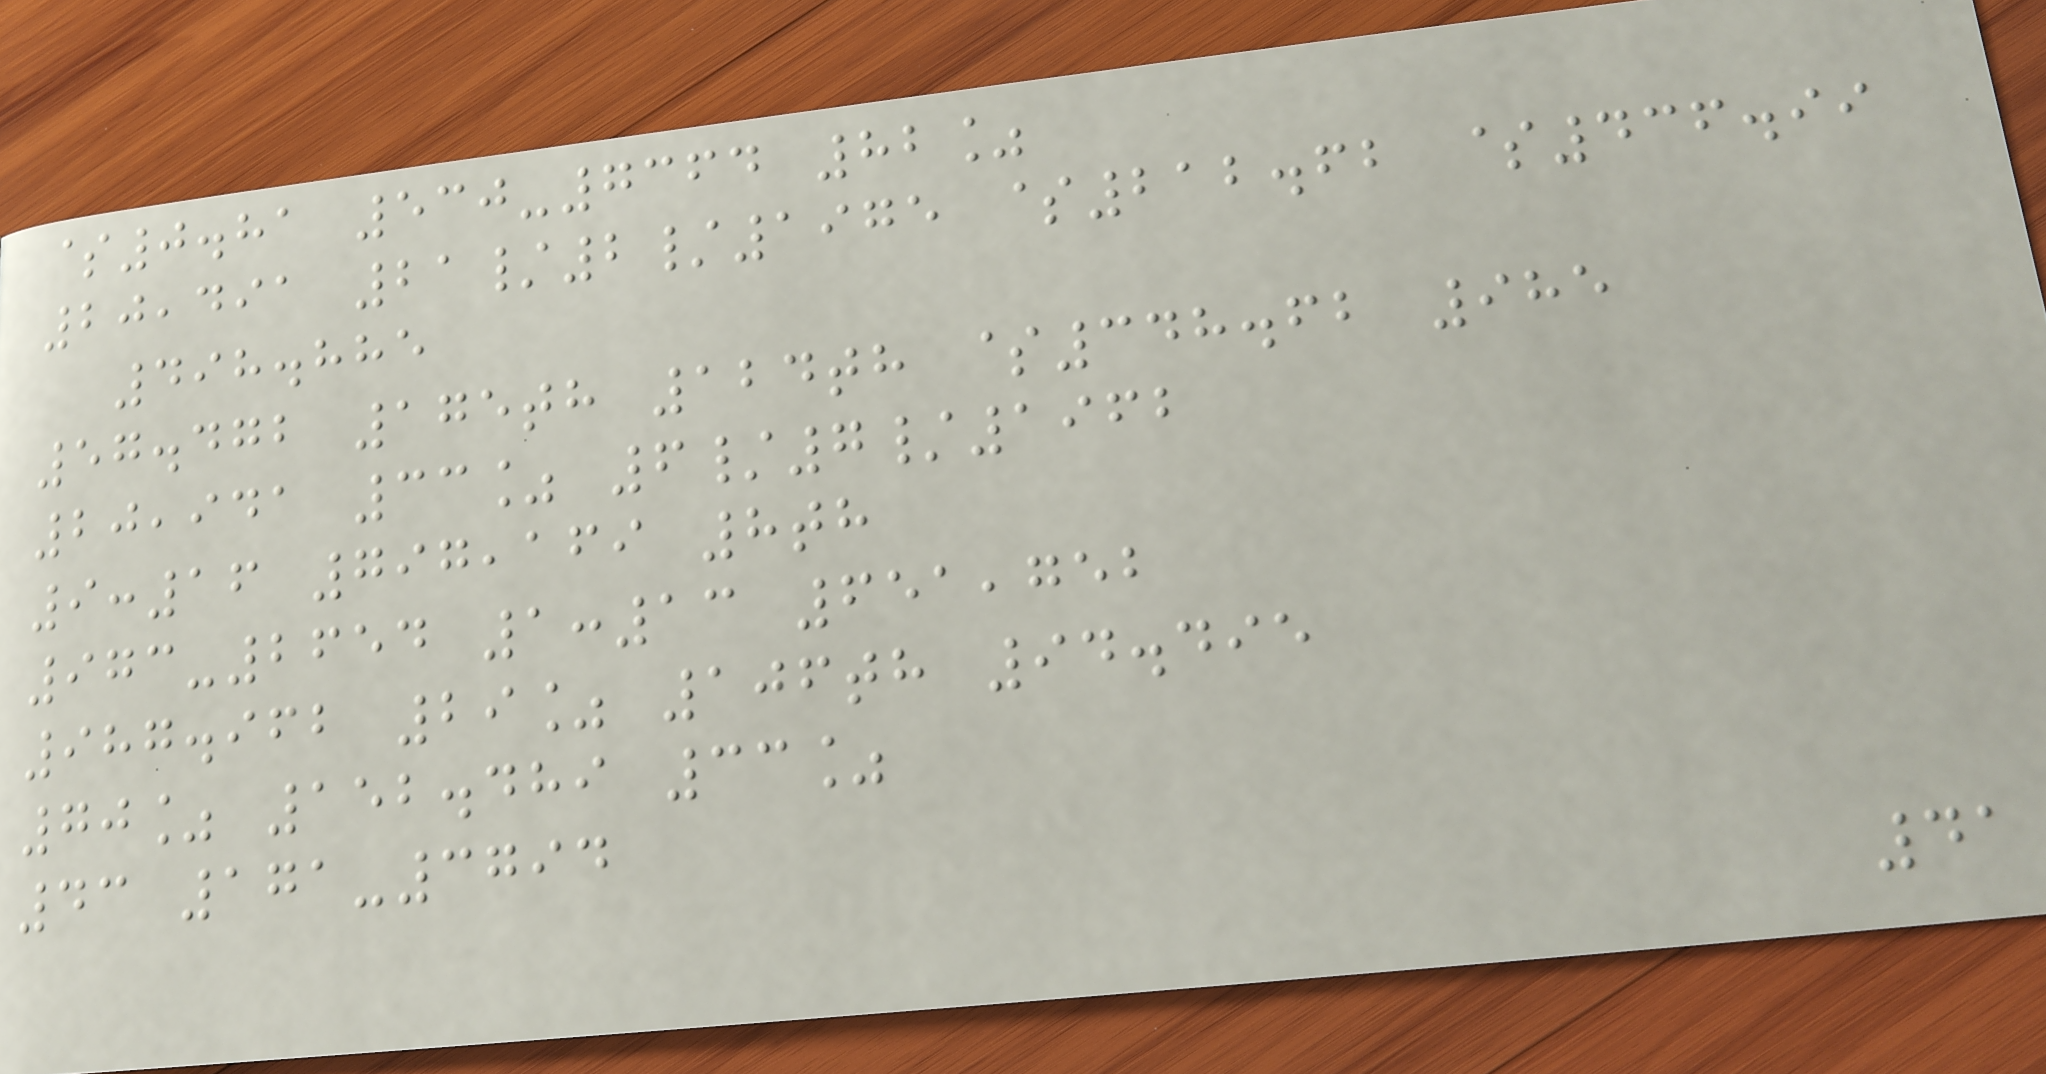$0.81 530-7364 82%
20,491 21/2/1975 $212.62 $436.99
498.885
57.472 175th 124th $348.62 985
20,941 33% 6/7/1962
9:16 797,169 8th
973-2654 1:13 651,752
987.962 29% 106th 94.495
70% 152.489 33%
43 171-3794
41
